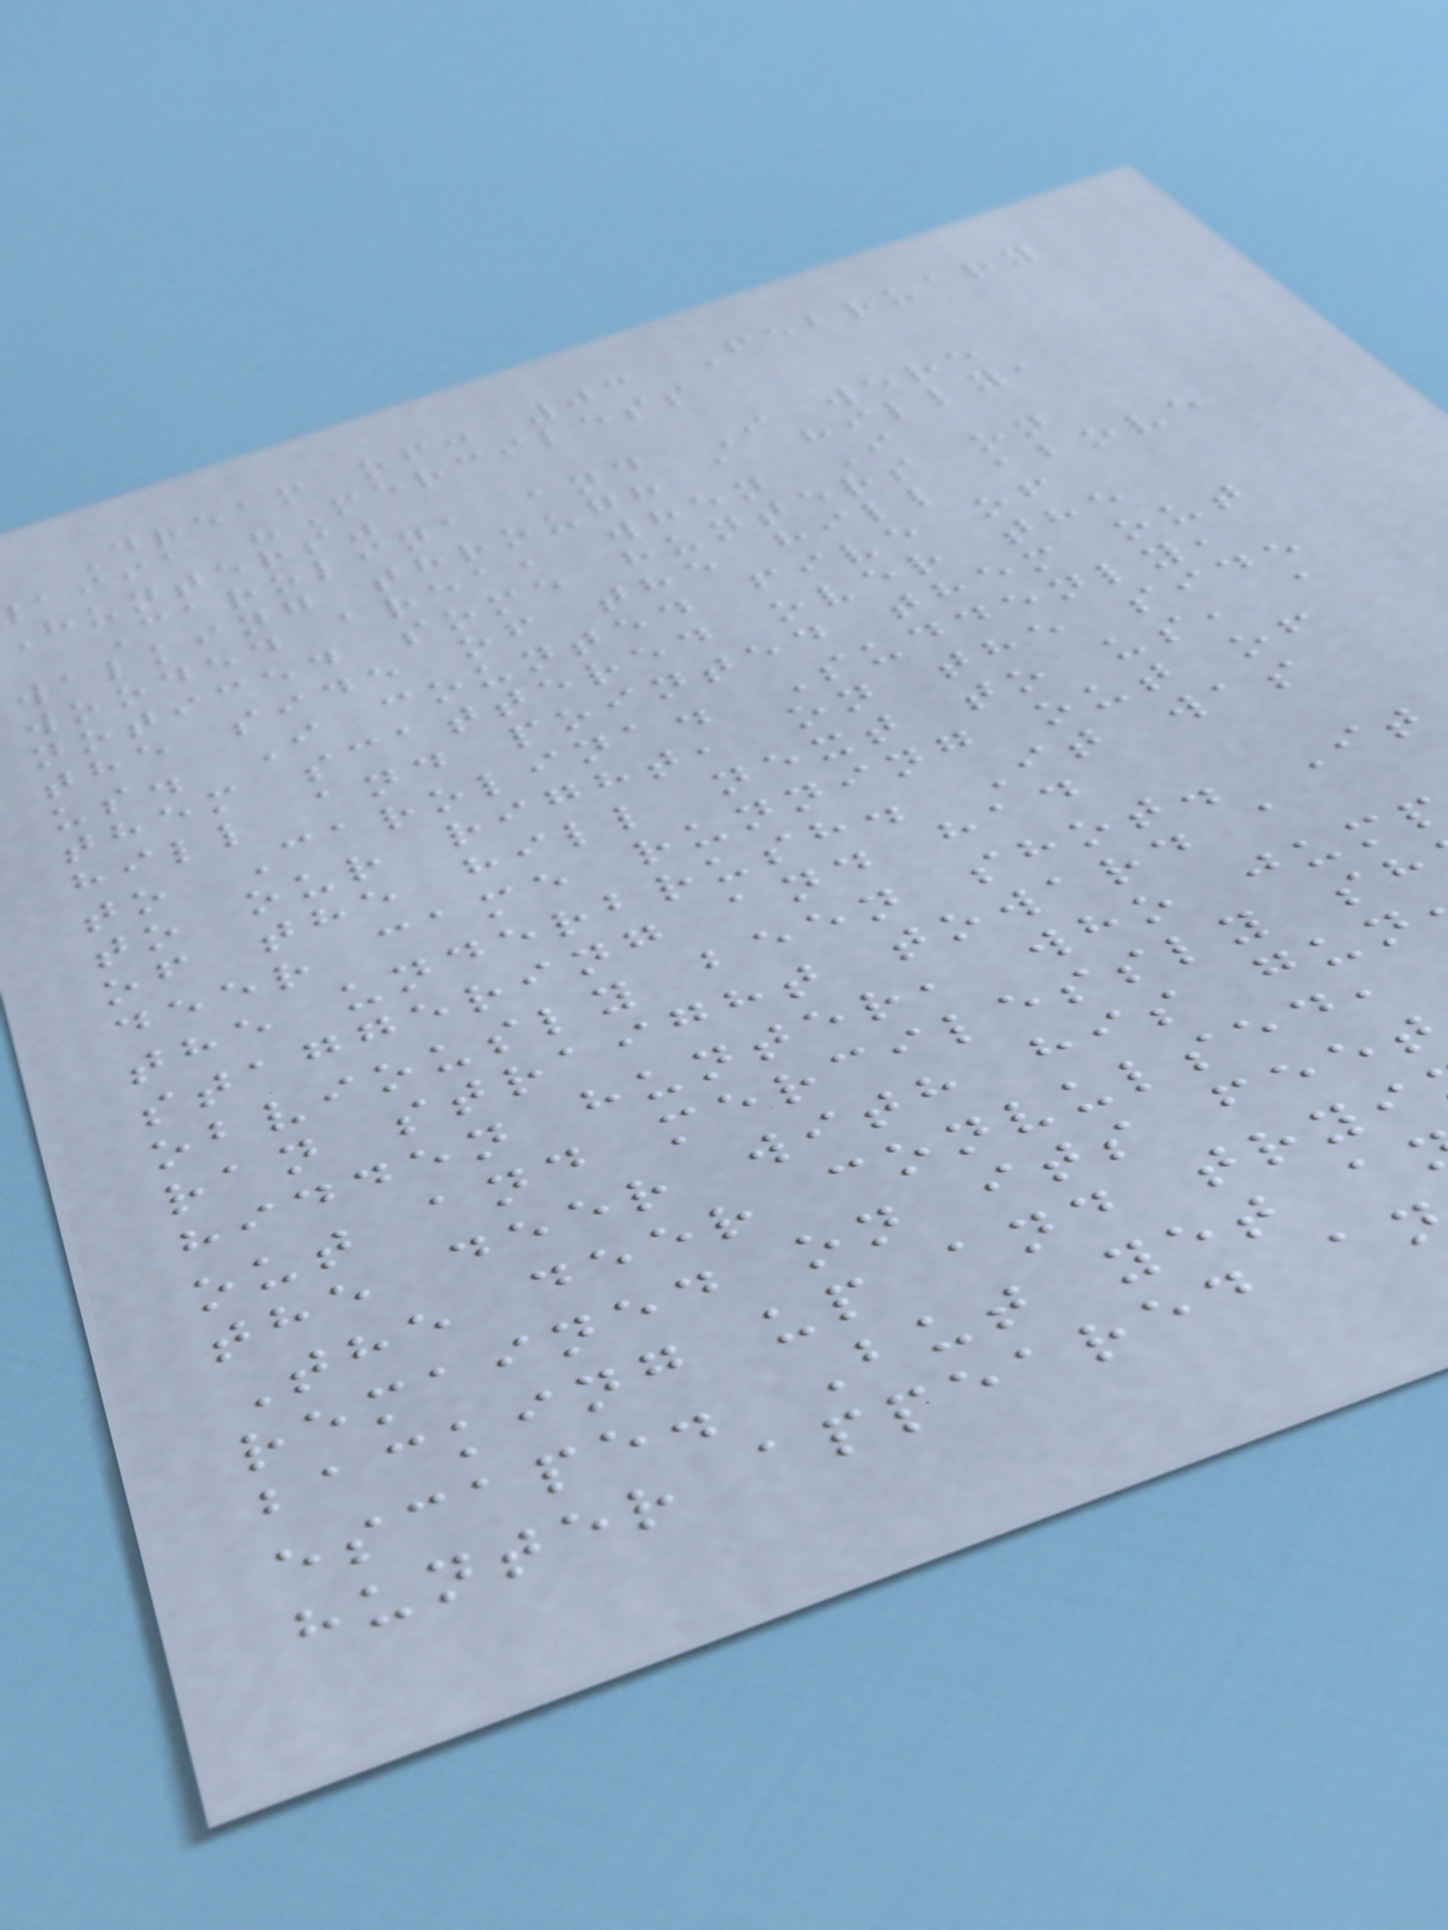Dream of: 03 February
aiia "Merciless
hunters"
Carolina and I were
walking through a hilly,
wooded area, when I
noticed some hunters on
the side of the hill above
us. I counted five of
them scattered over the
hill and pointed them out
to Carolina. Suddenly,
to our right, on the side
of the hill next to us, a
deer came running out of
the underbrush. It was
staggering and had
obviously been shot. It
ran straight toward a
hidden hunter, who jum
out and mercilessly sh
the deer with his gun
The deer convulsed,
remained on its feet
backing up and tryi
escape. But yet a
hunter appeared a
